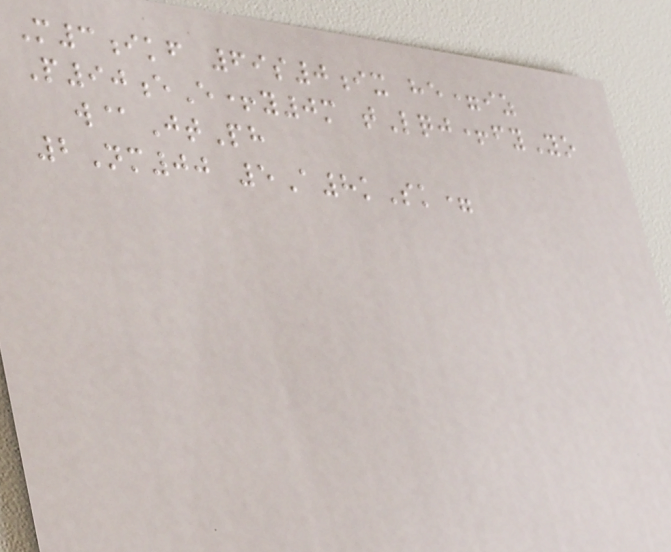M3ikf 69s0ix he=iz
P90eE+y0m tLqj+fyYo
w@JtPh
2Nm00 5A8kSk=
